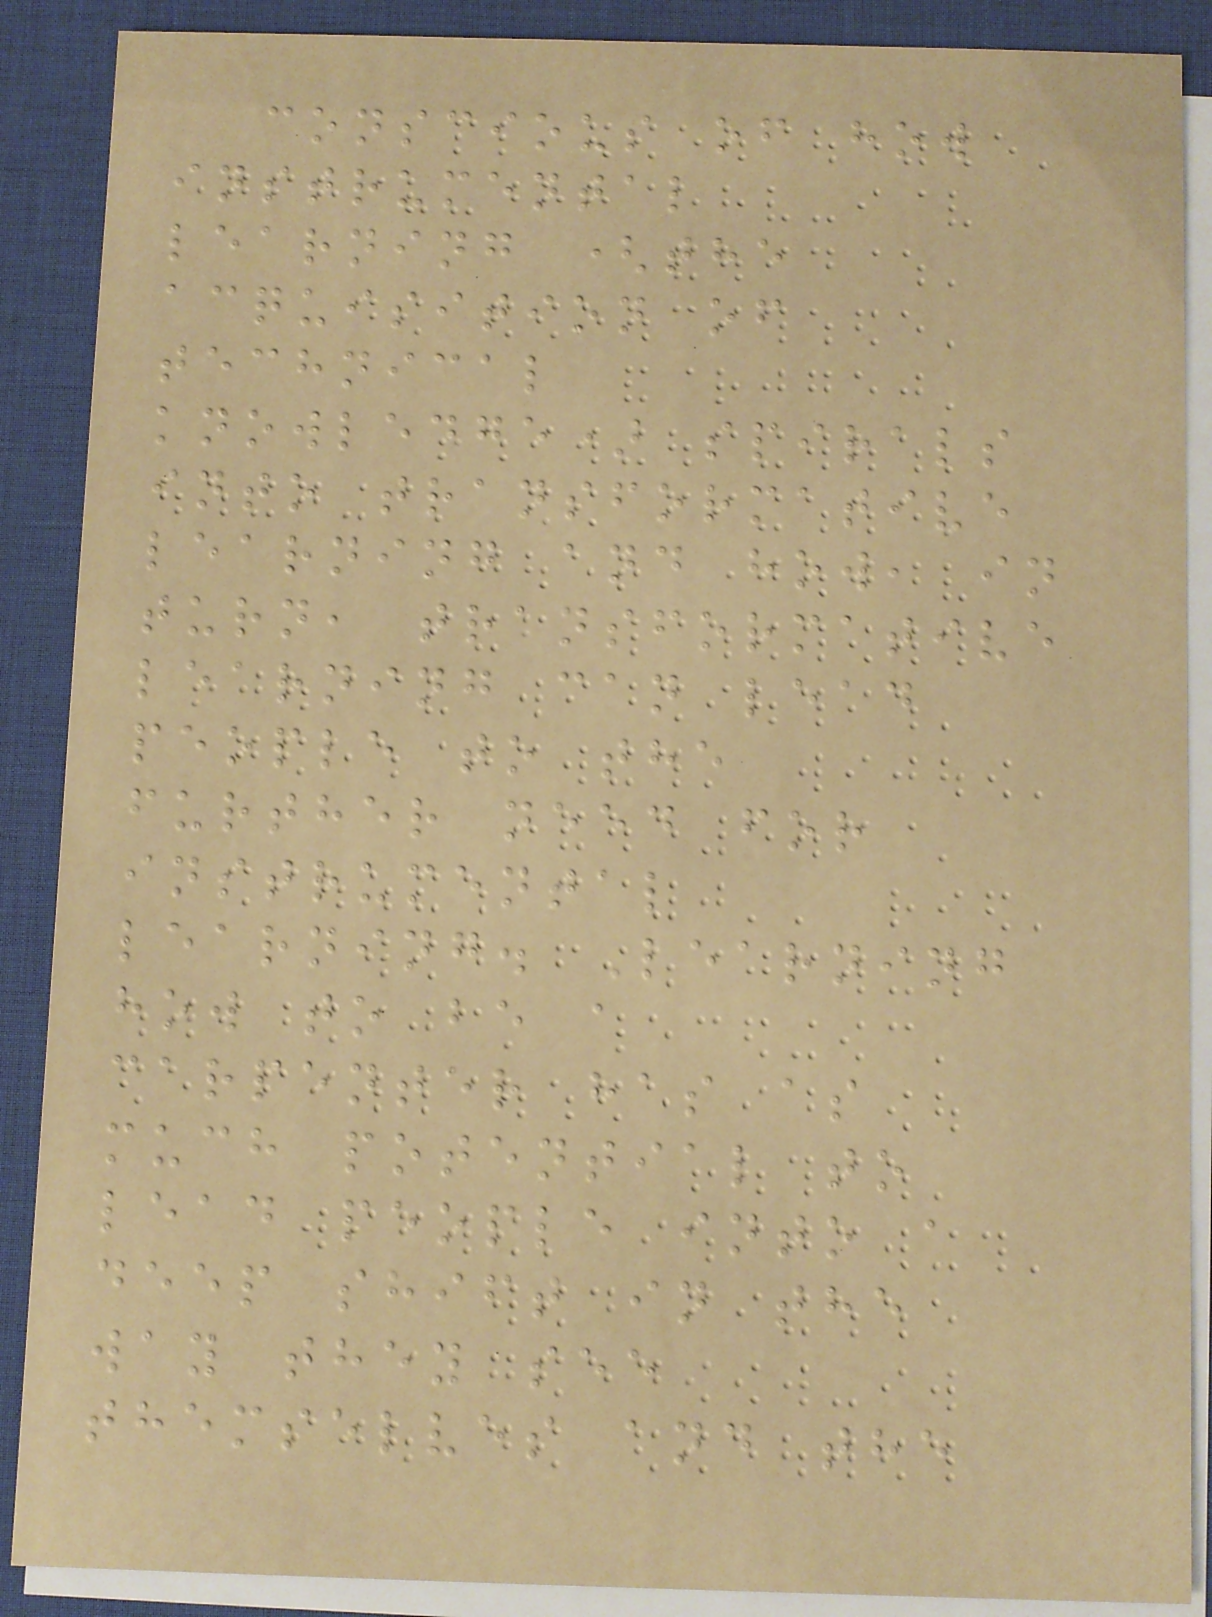conscious of how
instrumental
learning (the
acquisition of
technical
knowledge) spirals
into transformative
learning and how, in
turn, transformative
learning can lead
people to the
further need for
instrumental
learning. Learning
how to be a
carpenter has as
much potential to
lead people into a
deep shift in the
way they see
themselves and the
